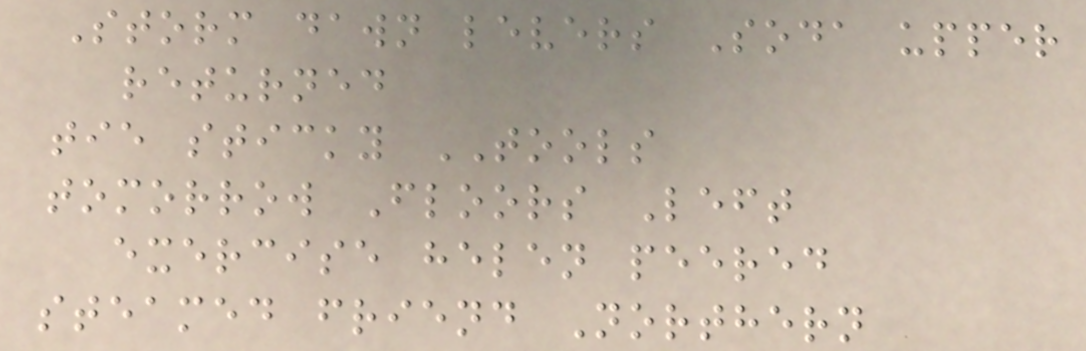Storm dawn levers Soda upper
returned
tie sticky TOOLS
tomorrow Floors Left
exercise helen peered
steamed friend Northern
